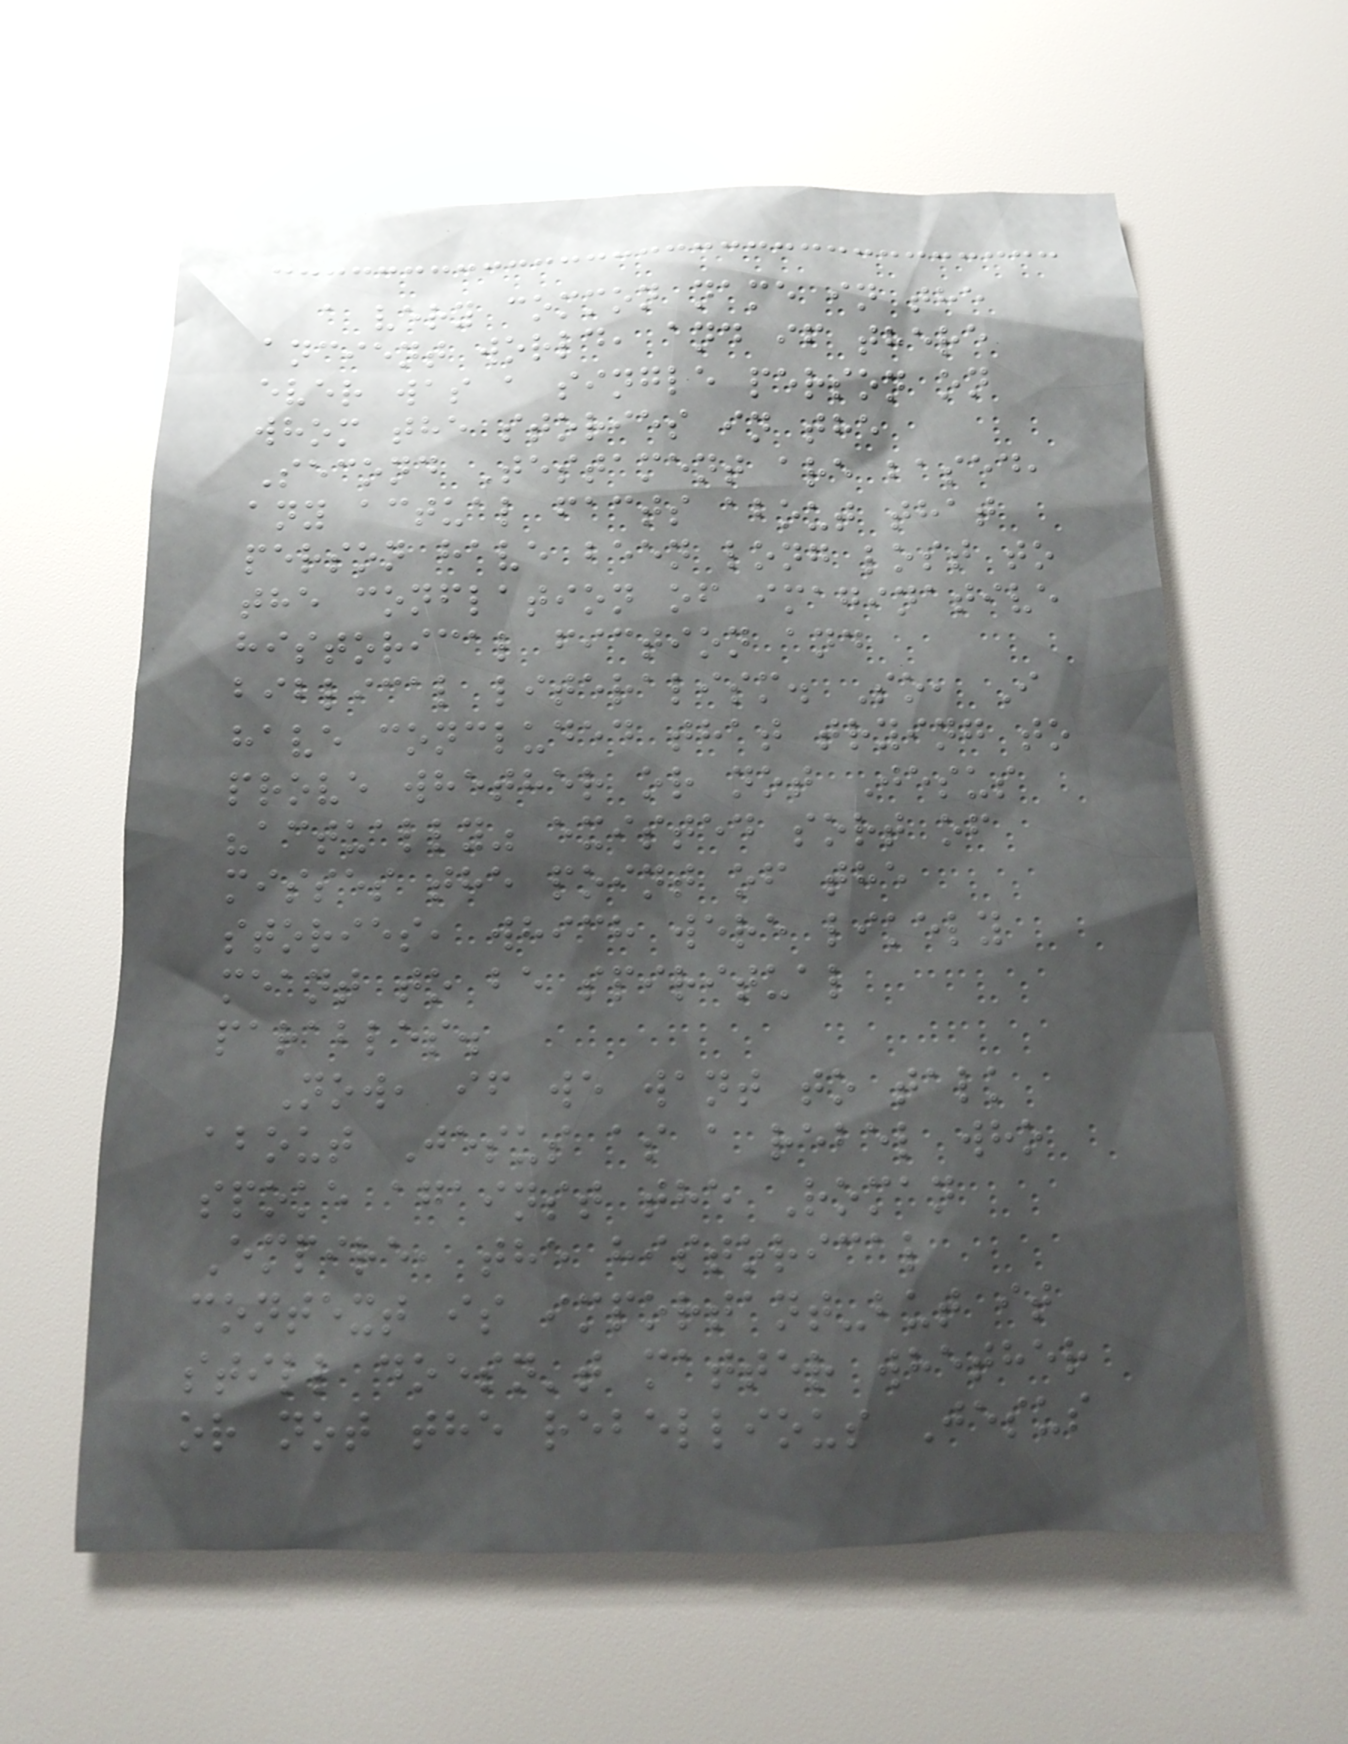a very common name in the
ancient world, and if there
ever was a single person on
whom the stories in the
Second Testament are based,
any actual facts about that
person have been long lost to
the conflation of imaginative
historical fiction and
biblical literalism. So, I
have concluded that trying to
prove whether or not Jesus
"actually" existed sort of
misses the point of the
stories, which were likely
meant to be spiritual
parables.
Now, if we want to talk
about Jesus as a rebel who
spoke against the Roman
Empire, the historical
context is important-but it
still doesn't matter whether
or not the rebellious Jesus
